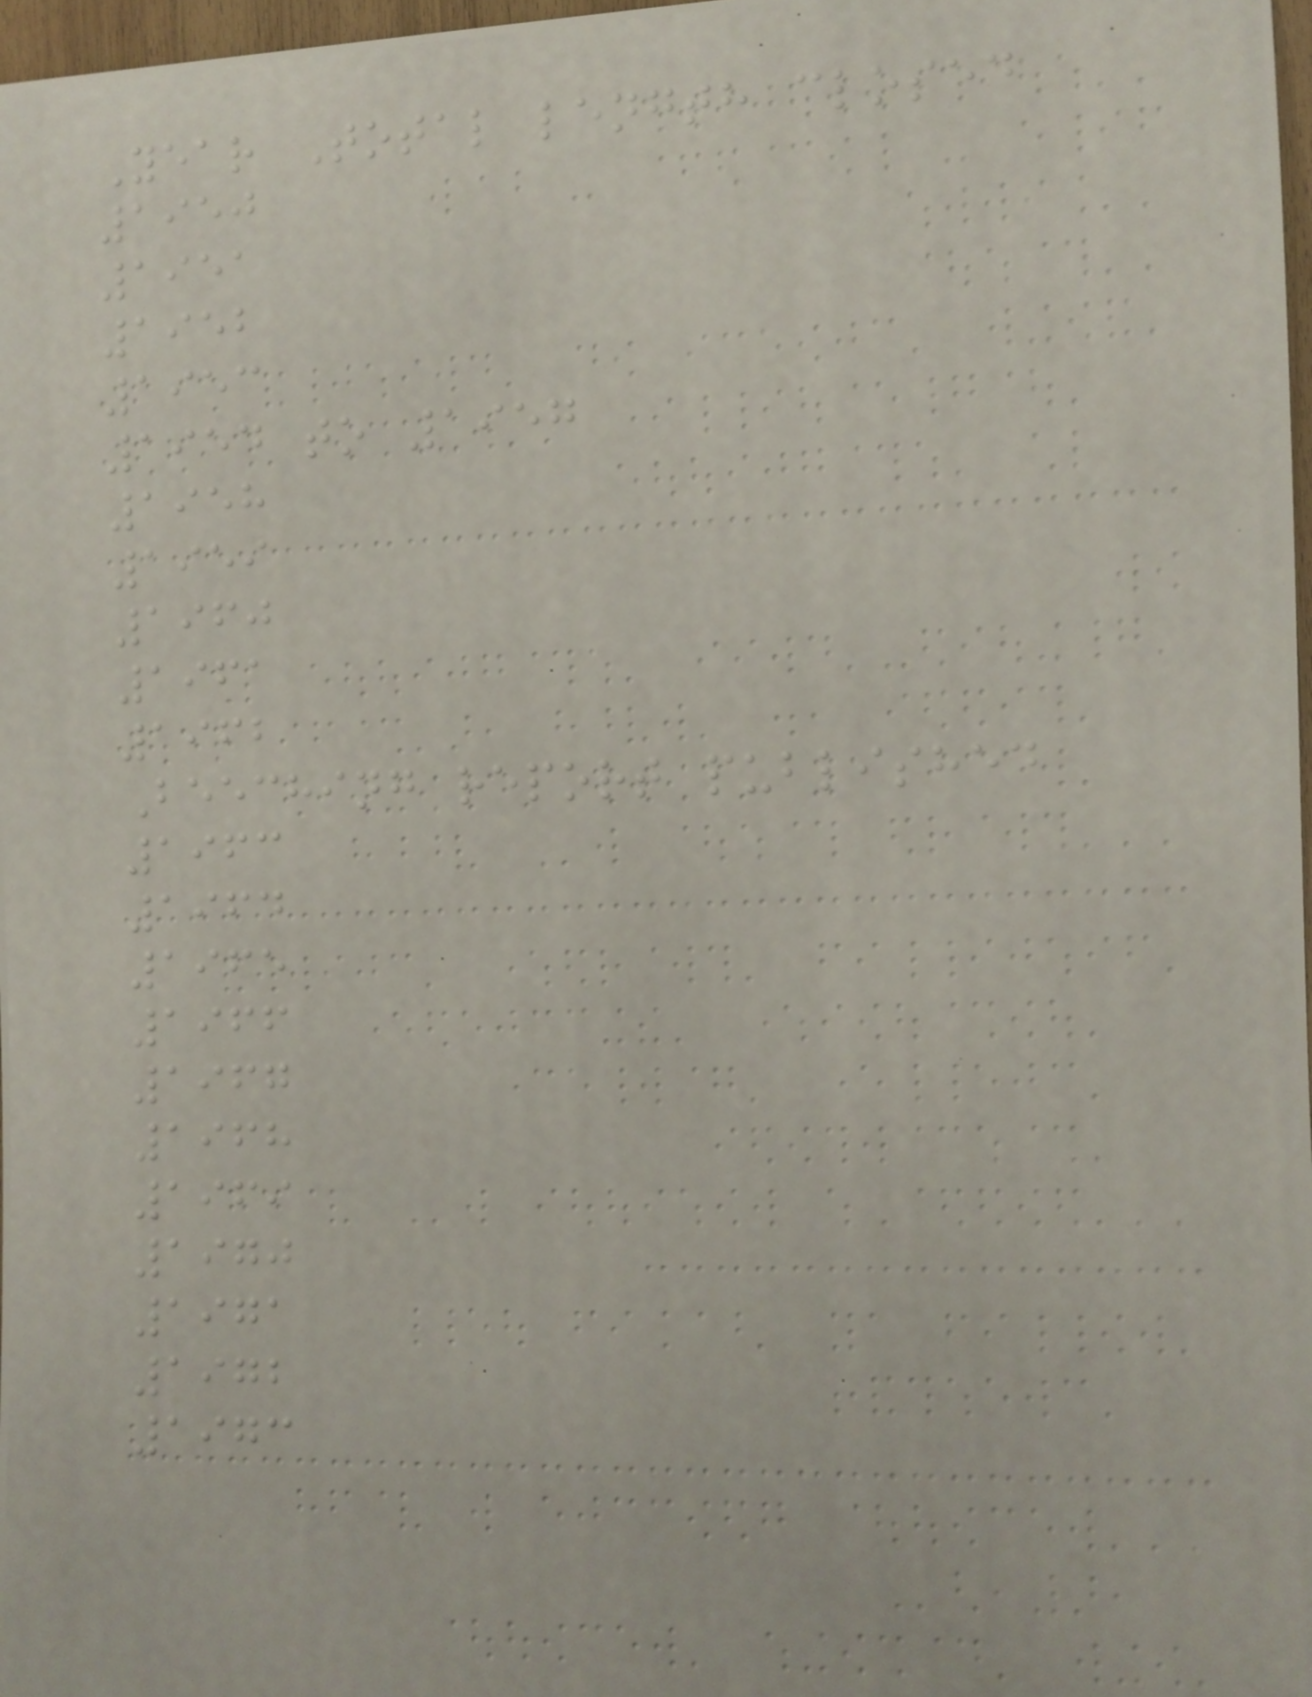Year Total length closed
1950
1951
1952
1953
1954 to 1957
1958
1959
1960
1961
1962
Beeching report published
1963
1964
1965
1966
1967
1968
1969
1970
1971
1972
1973
